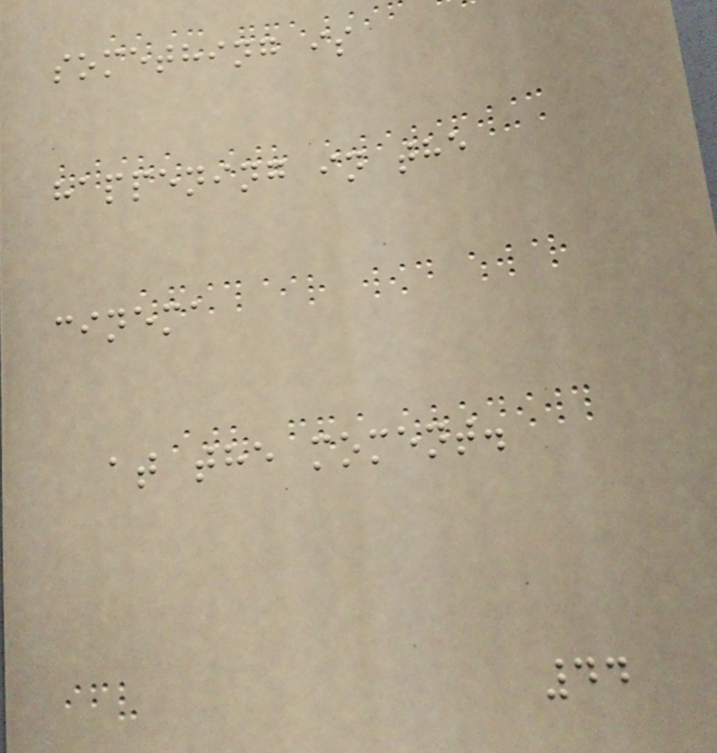something is
happening in the
cinema
at the moment.
44
